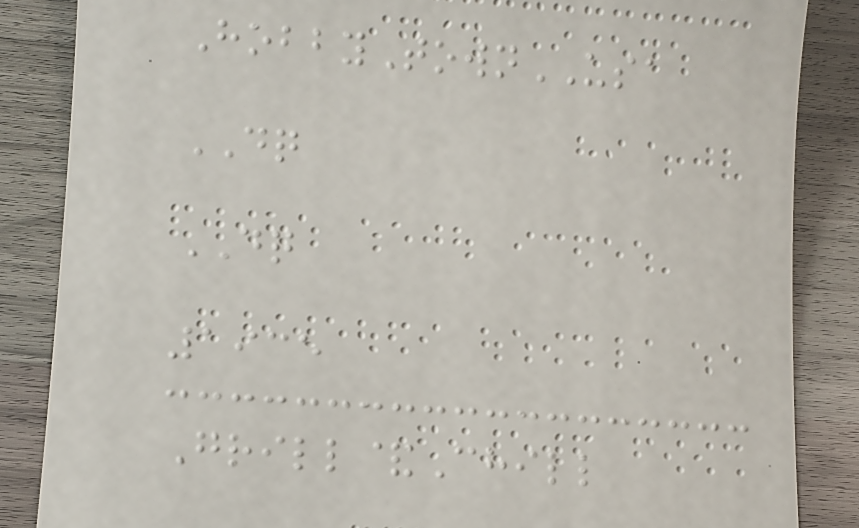HobbyTownUSA
DQ
DQ
1935
Grill&Chill
